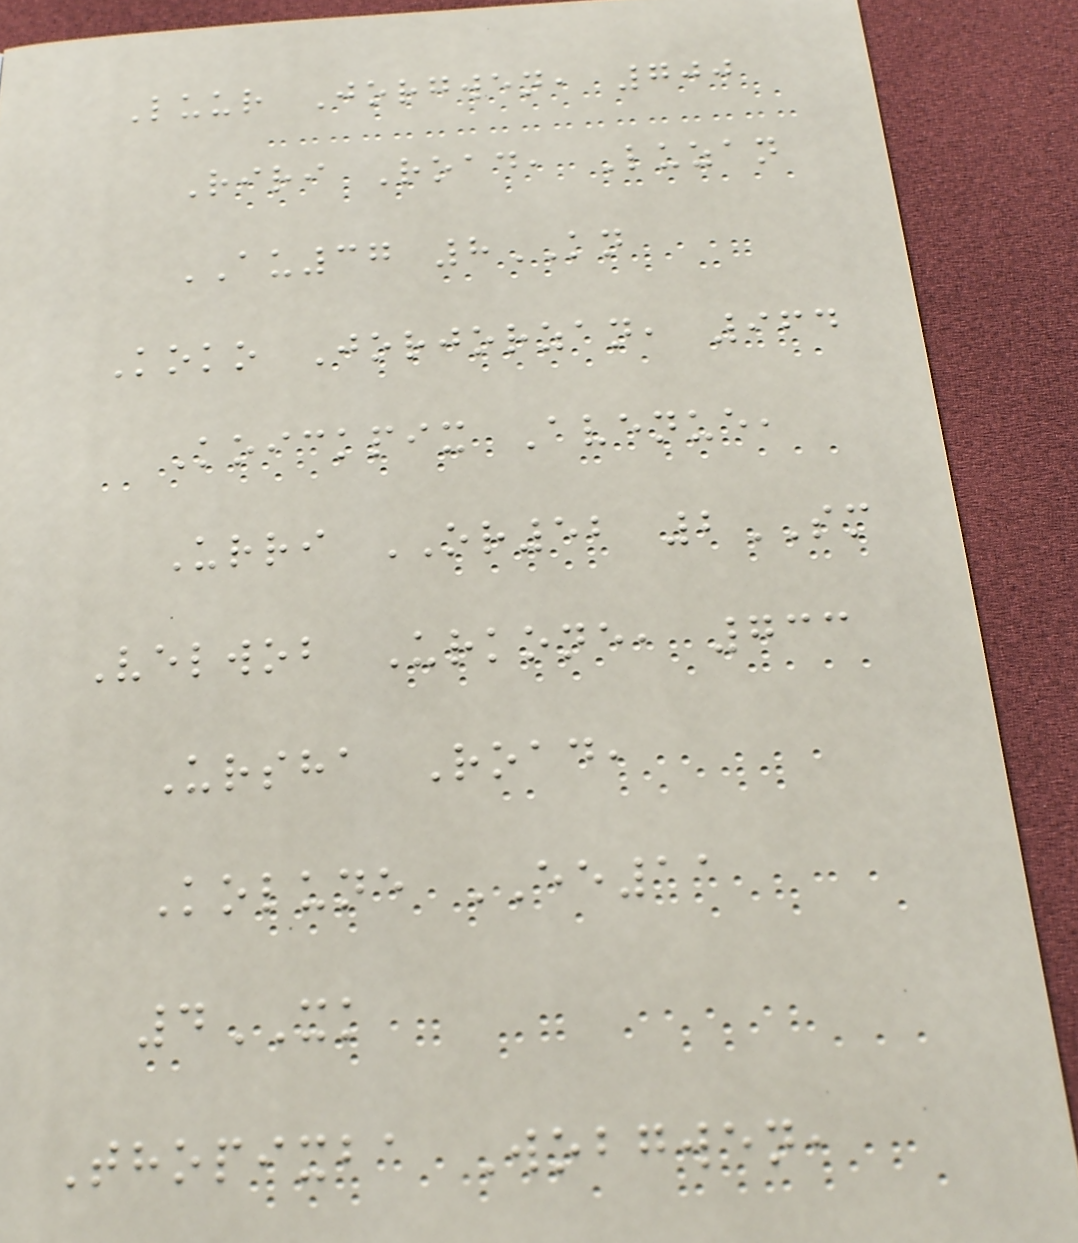Luur Jorgwen, 700
Riri Road, Luzan
AU37 8KN
Koko Jorjorzan, 964
Koickpix Avenue,
Urri OR52 2SM
Velwob Urkone, 733
Ursha Road,
Kolune EE11
4XK
Thopixba Wobgwen,
